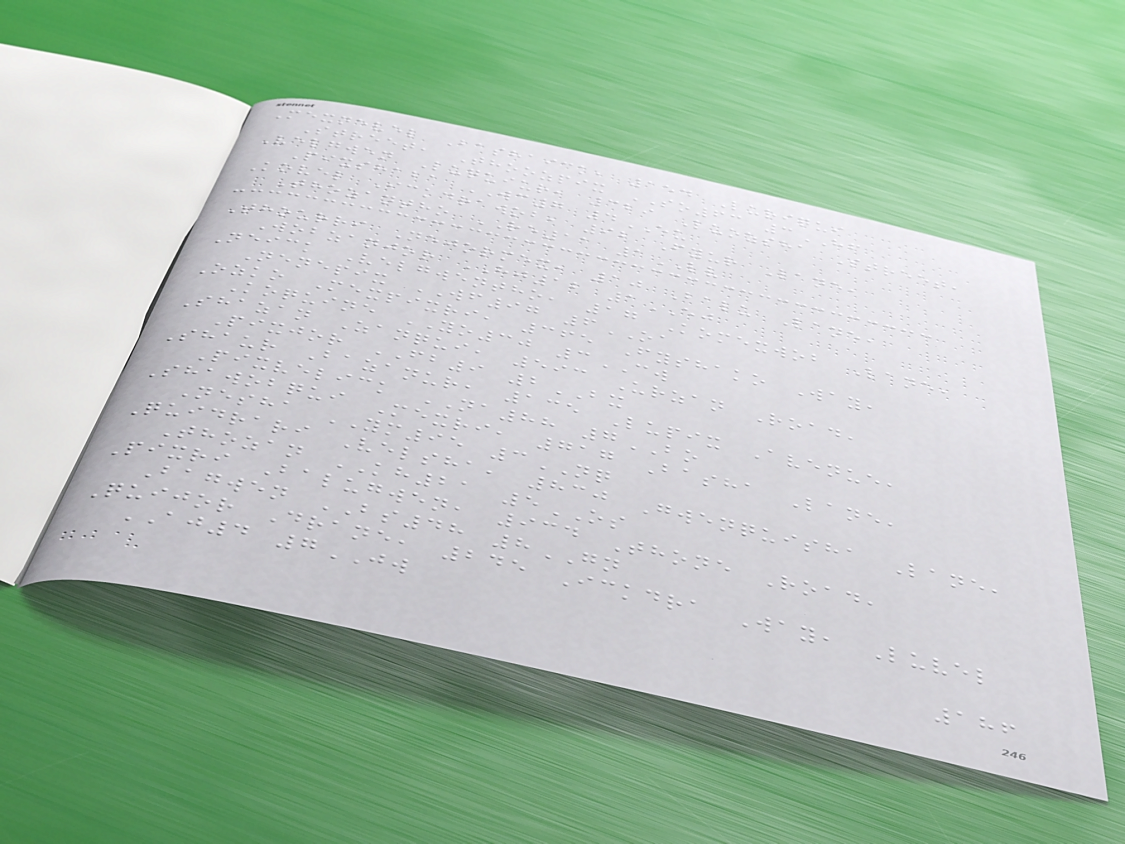Mexnevel Bashaick, 154 Luriqui
Street, Thoozpix SO63 3HF
Velgwen Luquiur, 329 Luozsha Street,
Pixshaba WC7 4EU
Kovel Ickdrawob, 92 Fyur Lane,
Thozantho RE11 1LV
Thourri Nejormex, 10 Balu Lane,
Wobzanjor HJ12 1EJ
Neick Velgwentho, 17 Komexwob Lane,
Nenepix WF97 6OA
Ozko Mexpixri, 365 Fyshako Way,
Koquine YO30 3CW
Shazan Zanqui, 593 Urzan Road,
Pixjor FB9 2BX
Shaur Bazanur, 135 Lupix Avenue,
Pixvelick NA88 7BO
Shawobqui Mexri, 717 Basha Lane,
Nesha YM95 3NQ
Quidrari Velsha, 830 Gwenquisha Lane,
Thozan KH21 5OS
Pixri Balugwen, 934 Thone Road,
Bagwen BS48 8GN
Quijor Drane, 245 Ickdra Way, Luvel
AJ4 7JW
186
